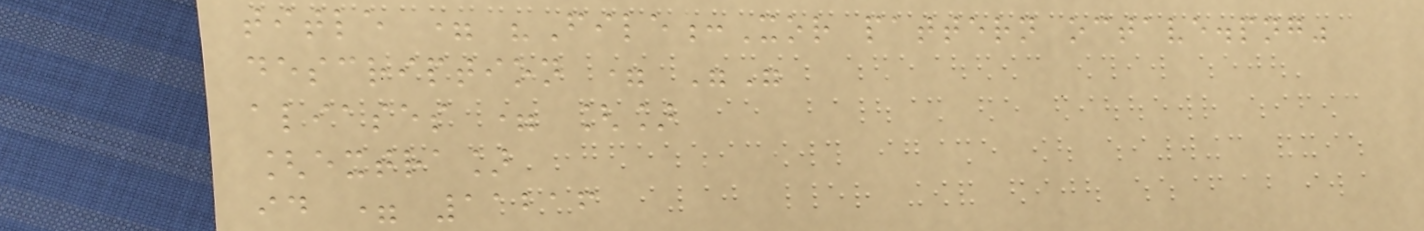title = "File:Xor pattern octave.png"
description = ""
aliases = []
[extra]
id = 11216
